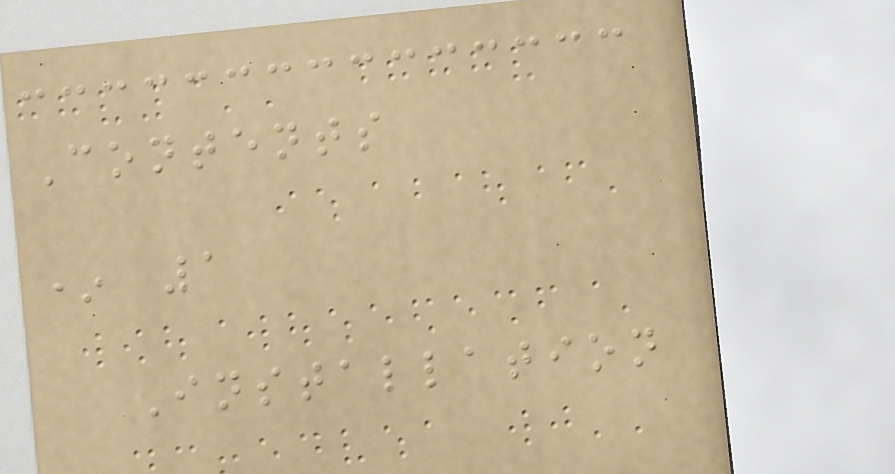Contents
* 1
Installation
